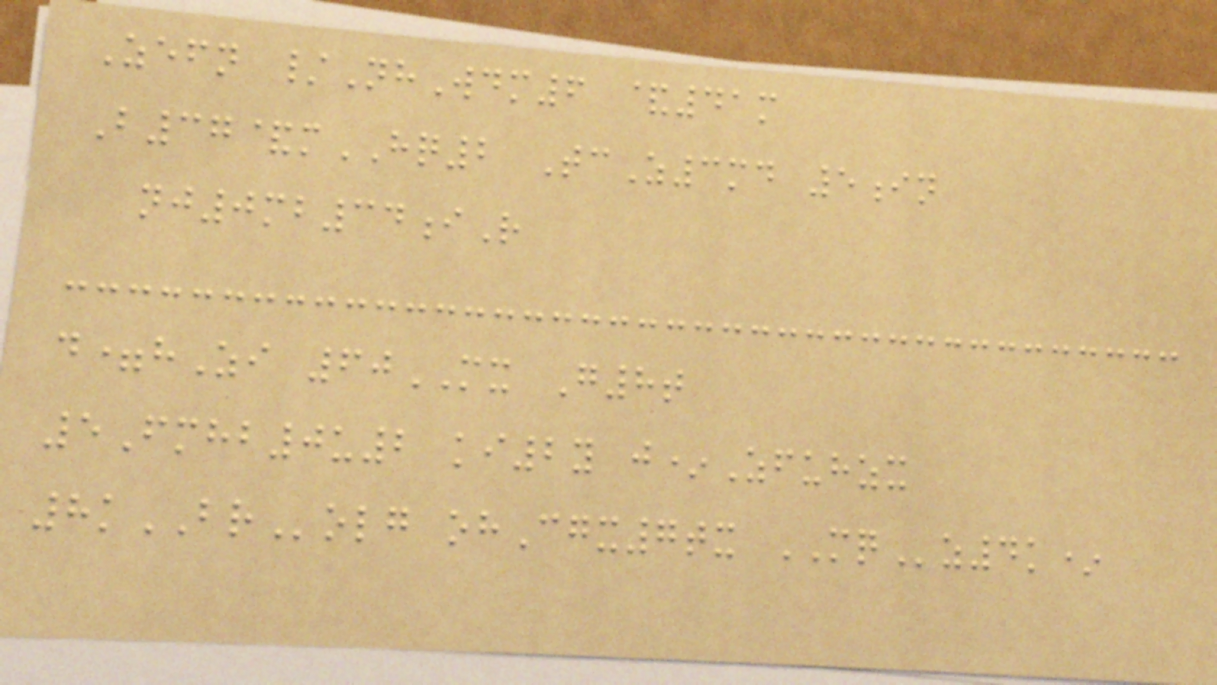Zefn /NhWdm6 &41m
B37&mHQ2 TcZ3md 5in
nj0mb34iR
d=hZi 60MX G8t
5Fmhb0u2 ki2y j*Zfuhzx
8kBRolg ohCgx7tx MQz4k*
